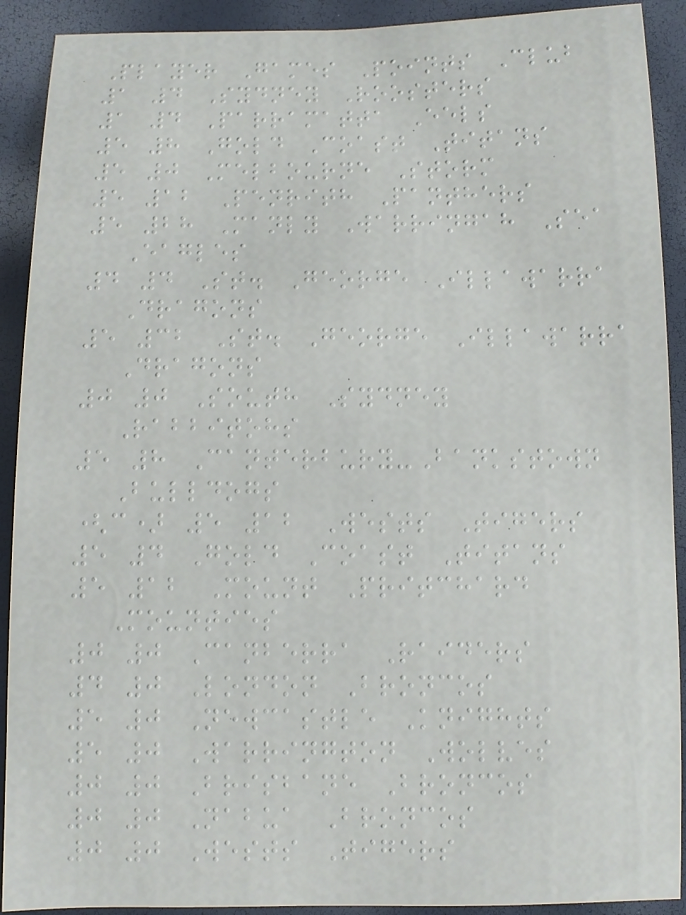Player Games Points Club
1 4 Sydney Roosters
1 4 Parramatta Eels
5 8 Gold Coast Titans
5 0 Melbourne Storm
5 12 Penrith Panthers
5 28 Manly Warringah Sea
Eagles
4 4 St. George Illawarra
Dragons
5 32 St. George Illawarra
Dragons
0 0 South Sydney
Rabbitohs
5 8 Canterbury-Bankstown
Bulldogs
(c) 5 12 Wests Tigers
5 4 Gold Coast Titans
5 12 Mount Pritchard
Mounties
0 0 Canberra Raiders
4 0 London Broncos
5 0 Newcastle Knights
5 0 Warrington Wolves
0 0 Brisbane Broncos
0 0 Nabua Broncos
0 0 Wests Tigers
